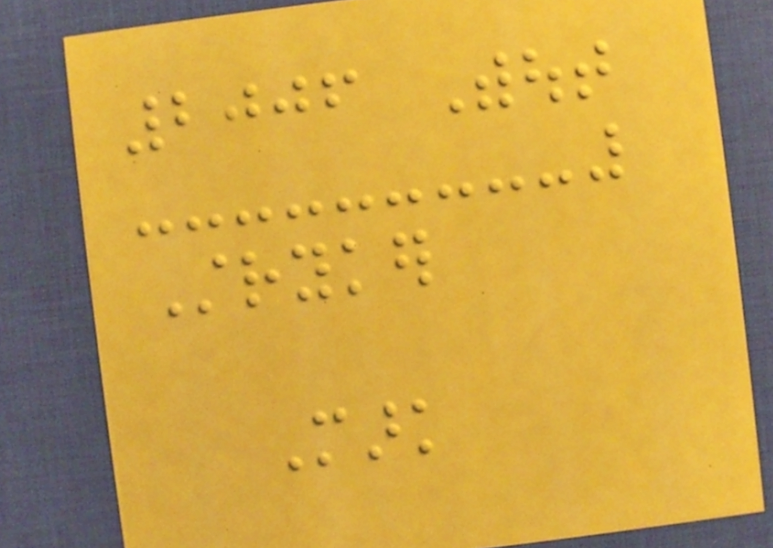2006 Without
Stryker
Mark
